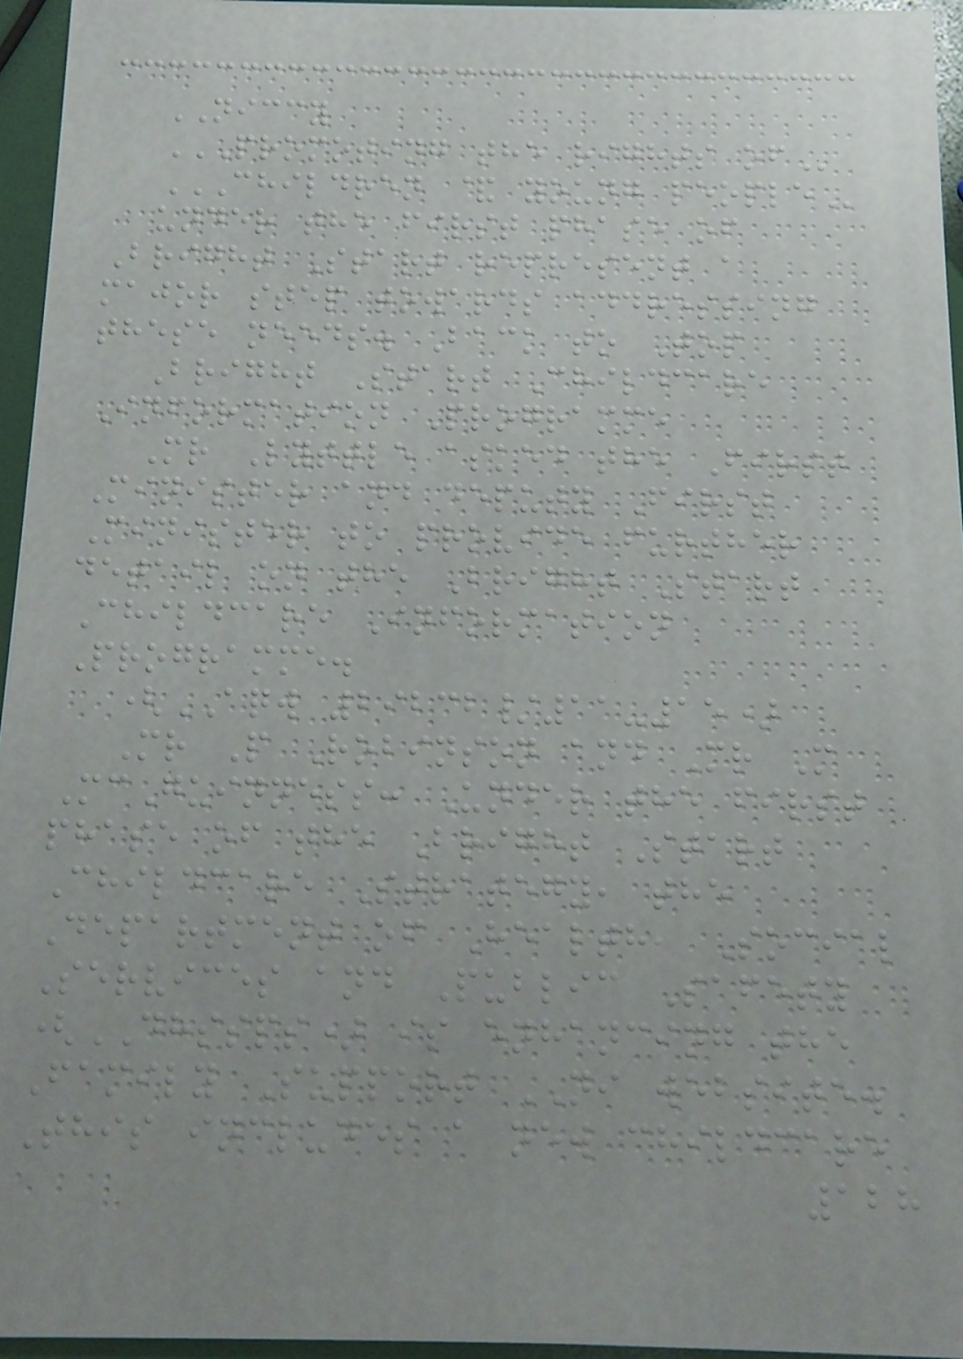NICCY
PROMOTING THE RIGHTS OF
CHILDREN & YOUNG PEOPLE
under the first phase of
Bright Start represent a
major step towards addressing
these needs. Back to Top
Bright Start Childcare
Information Programme
Mr Lyttle asked the First
Minister and deputy First
Minister to provide further
detail on the Bright Start
Childcare Information
Programme.
(AQW 29232/11-15)
Mr P Robinson and Mr M
McGuinness: Under the first
phase of the Bright Start
Childcare Strategy, the
Department of Health, Social
Services and Public Safety
(DHSSPS) is enhancing the
Family Support NI website.
This includes a new childcare
128
